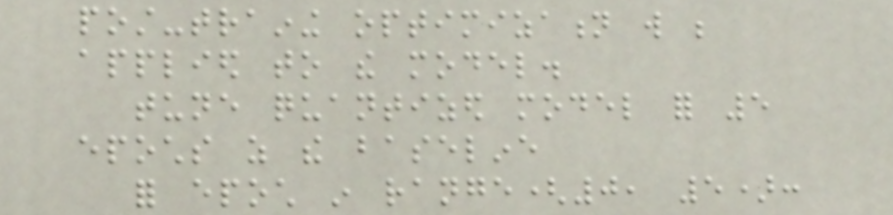post-training optimization will be
applied to the model.
tune quantized model for 5
epochs as the baseline
for epoch in range(0, 5):
